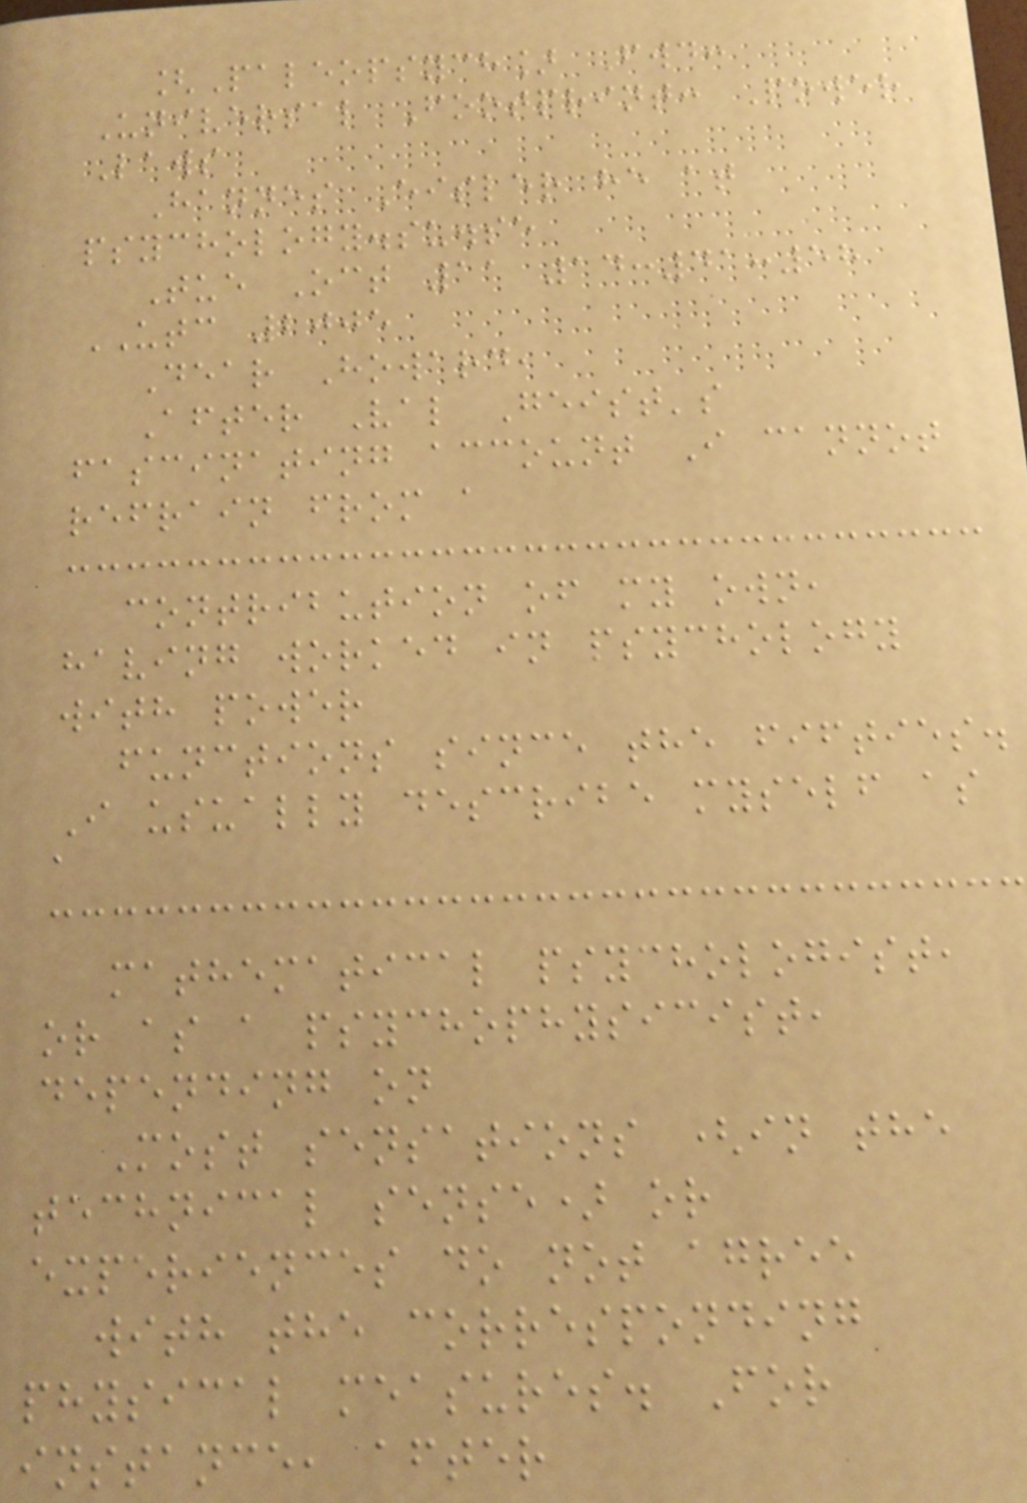[Paleopsych] Fwd:
Universal Footprint: Power
Laws
Hannes Eisler he at
psychology.su.se
Tue Oct 11 14:41:58
UTC 2005
Dear Howard,
After Val Geist's
fascinating account I cannot
refrain from a
contribution of my own,
having worked in psychology
with power
functions since the fifties.
I usually describe myself as
a
mathematical psychologist,
or as a psychophysicist,
depending on
Most sensations (in the
technical sense) or
experiences do not agree
with the corresponding
physical measures. For
instance, after
